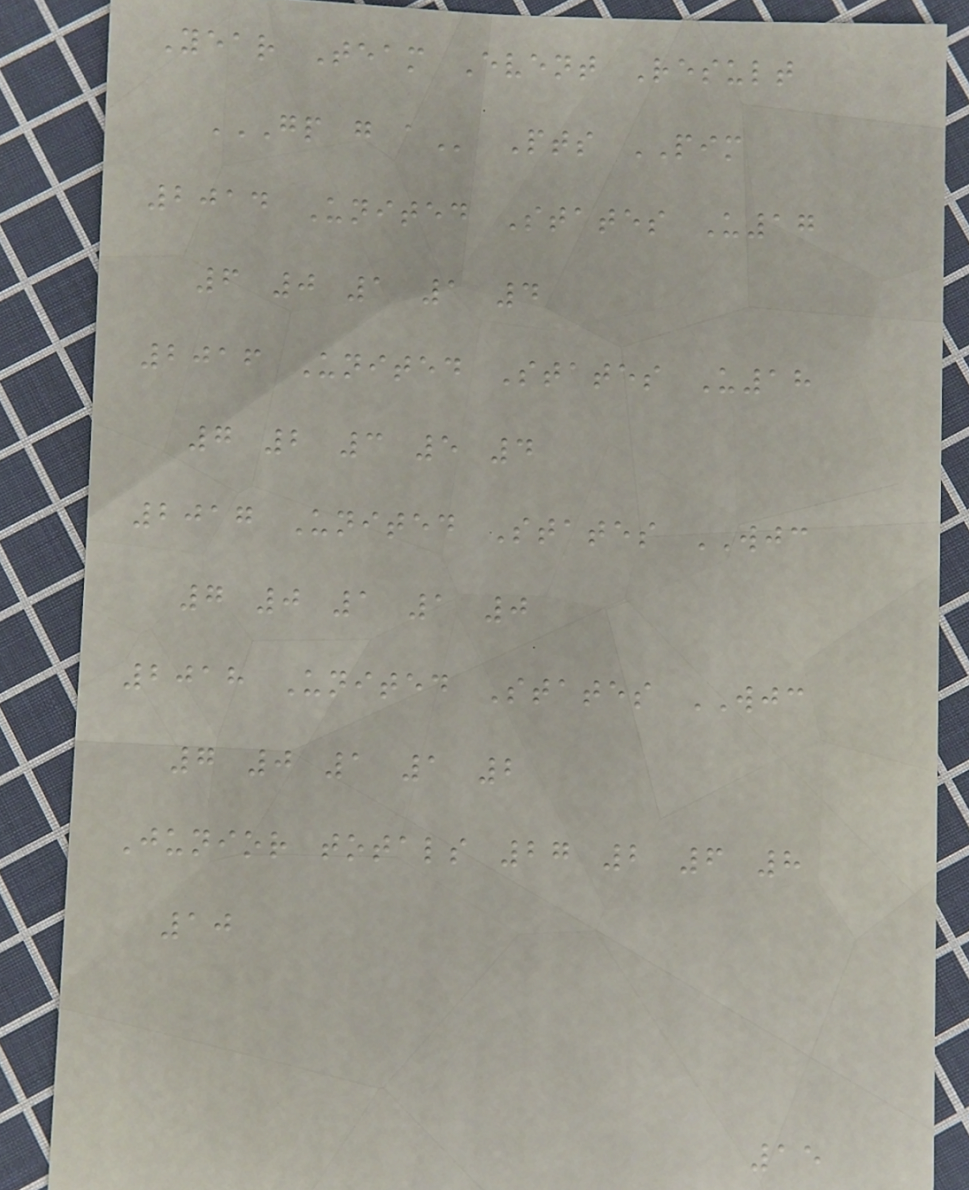Year Team Event Result
GP G A Pts PIM
2014 United States U17
6 0 1 1 4
2016 United States U18
7 2 3 5 4
2017 United States WJC
7 0 1 1 0
2018 United States WJC
7 0 1 1 2
Junior totals 27 2 6 8
10
15
